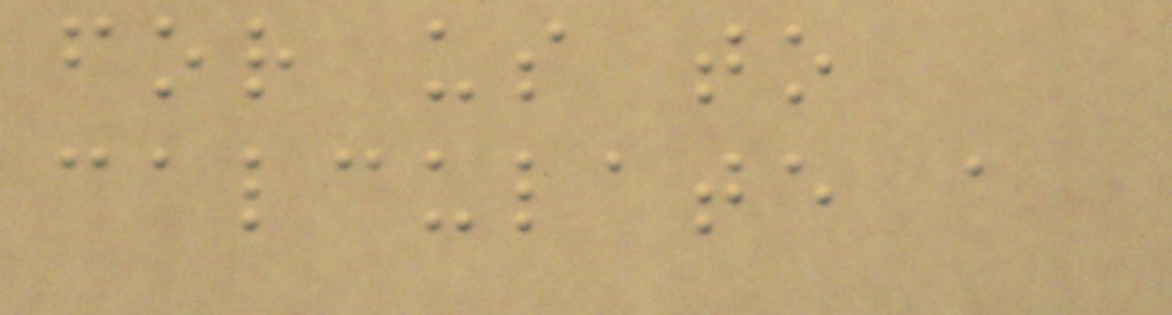for us to
calculate a
